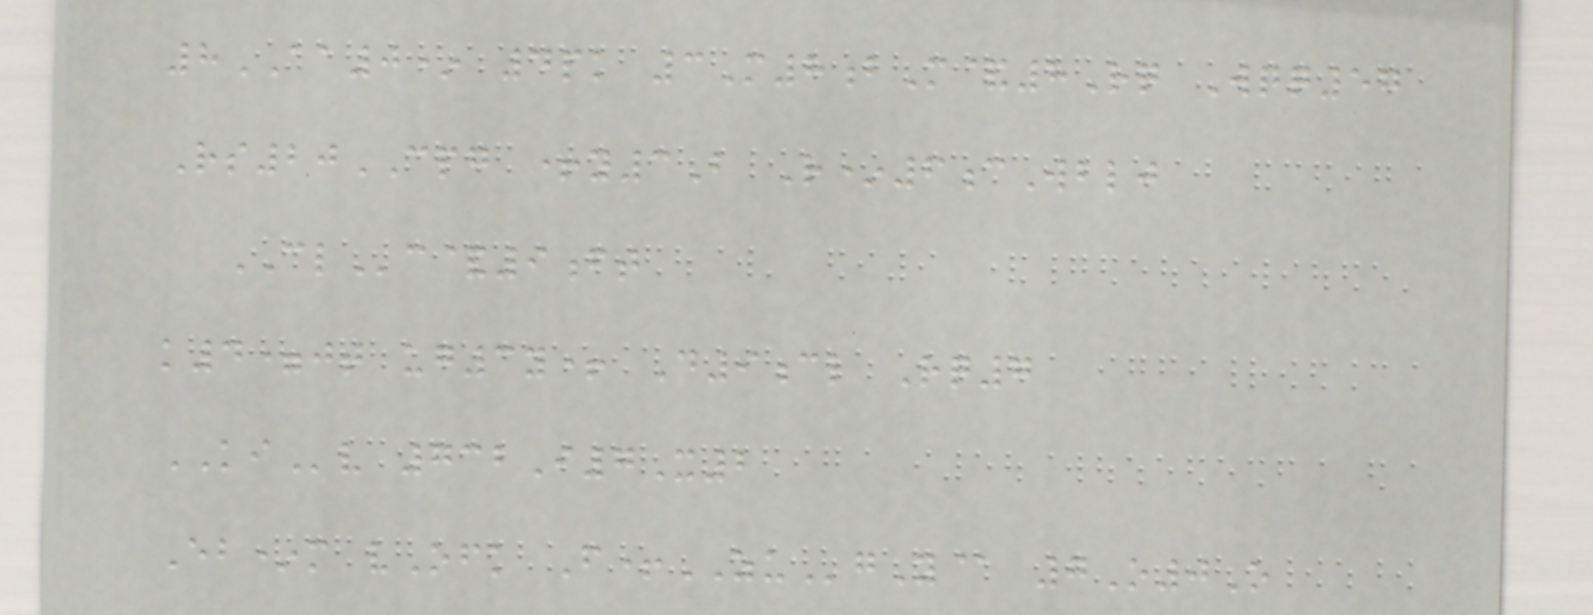8AA0* 4pk 3M8bM&8Rq Wqq57
Rs20CPG +y3B R*6cWblj
CLc&9ft
k4=jt ug3y+ D9cl Rq7
KIv 732I7X2
Eb*m vOfk F+ZUgY@ 7O0O
